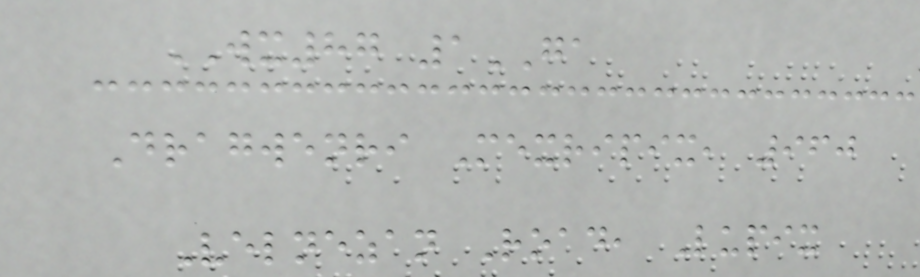WX87 1GA
Dragwenri Mexripix, 960
Velnezan Road, Lupix
